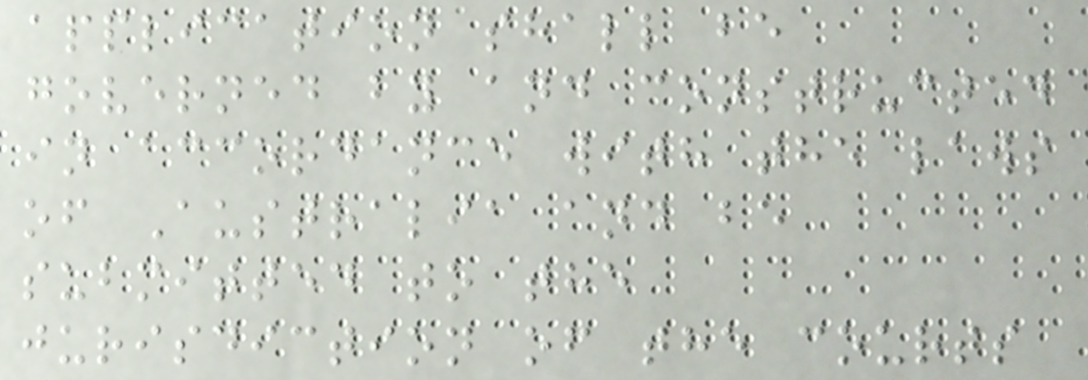application shall be
governed by and constructed
in accordance with the laws
of Australia and be
submitted to the
jurisdiction of the courts
